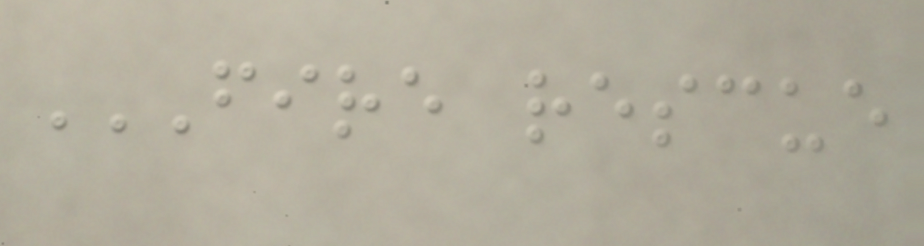FIRE RESCUE
